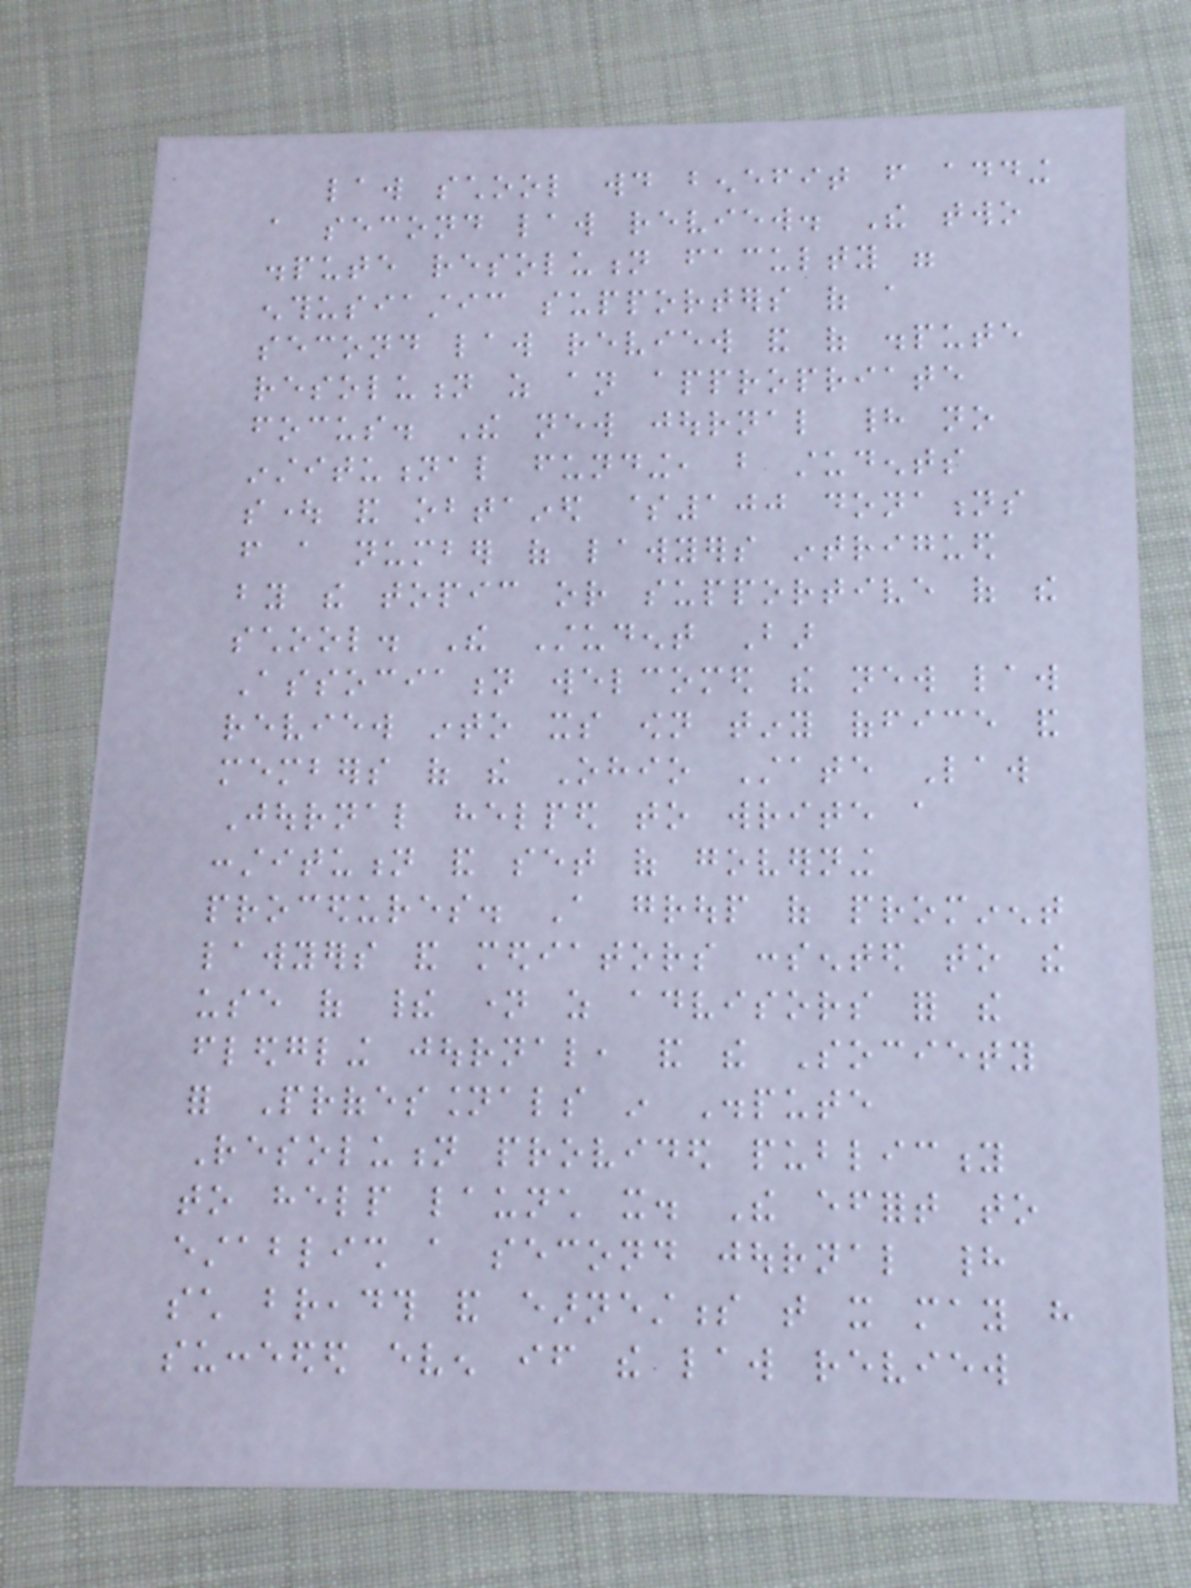law school would benefit from adding
a second law review. The two
dispute resolution faculty were
enthusiastic supporters of a
second law review and of dispute
resolution as an appropriate
focus. The new journal had no
institutional funding, but students
sought and obtained $100 donations
from a number of lawyers intrigued
by the topic or supportive of the
school. The Student Bar
Association welcomed the new law
review into its own tiny office and
members of the Ohio State Law
Journal helped to write a
constitution and set of governing
procedures. A group of prominent
lawyers and mediators consented to the
use of their name as advisors for the
fledgling journal, and the Society
for Professionals in Dispute
Resolution provided publicity
to help launch it. The effort to
establish a second journal had
such breadth and earnestness that it may have
succeeded even if the law review
